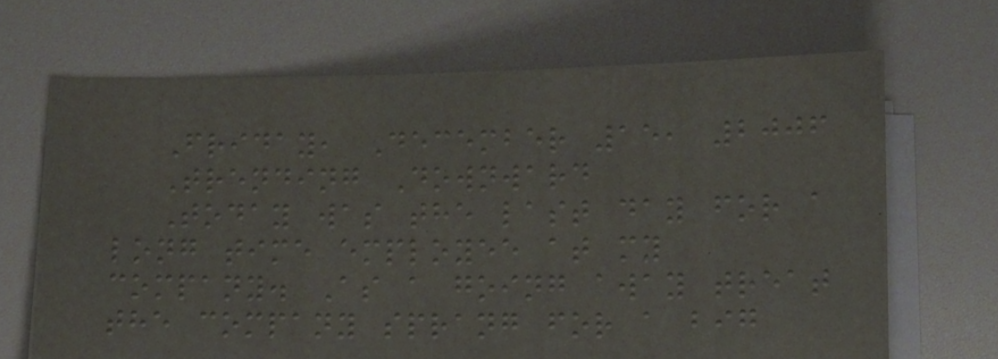Friday, December 15, 2006
Trending Downward
Today was the last day for a
long time employee at my
company. As a going away treat
the company sprang for a big
